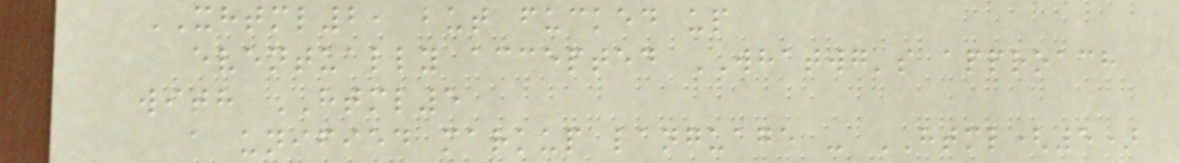XHTML2, but fucked up
eventually accepted WHATWG's approach
with HTML5
a unified markup language - HTML(5)
